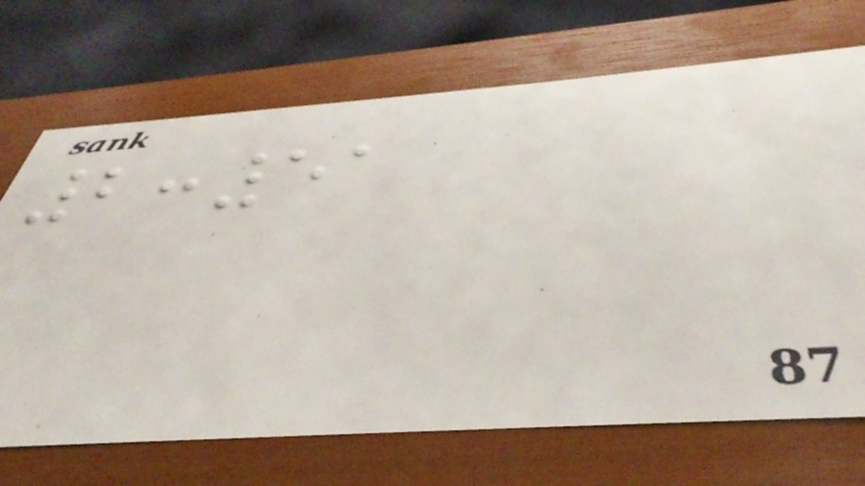2:51
